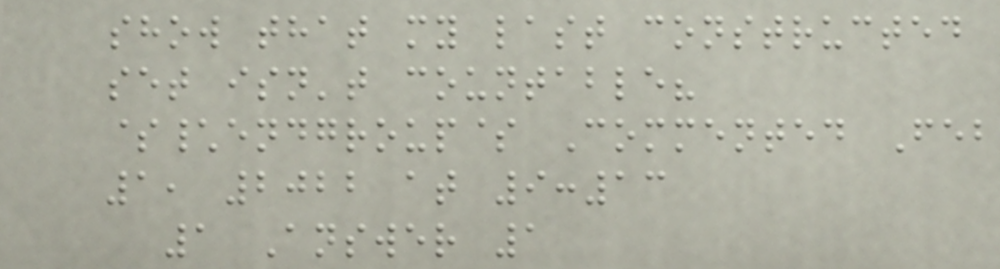show that my last constructed
set isn't countable?
$\endgroup$ Commented Feb
1, 2022 at 9:13
1 Answer 1
